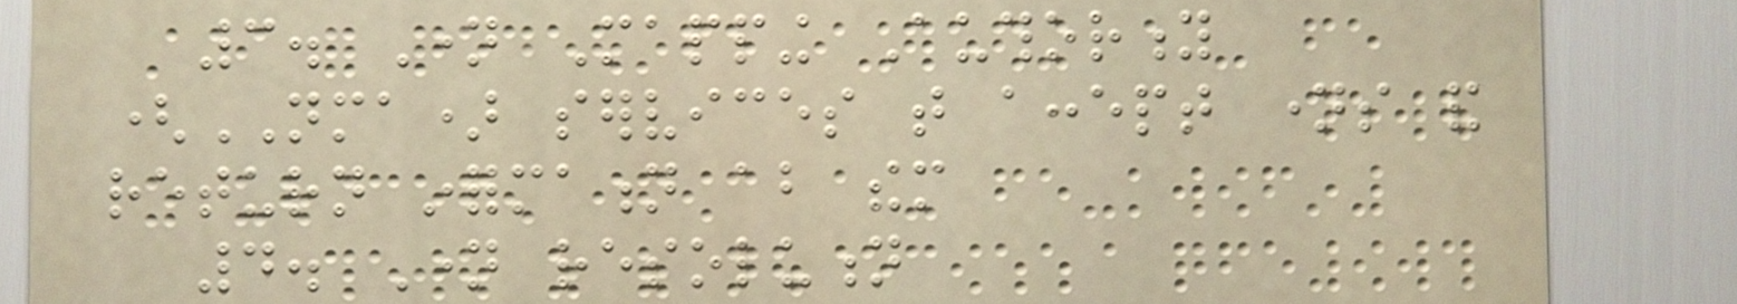3. Name Mapping Authority
(NMA) services that accept names and
return information about them
4. Name resolution
